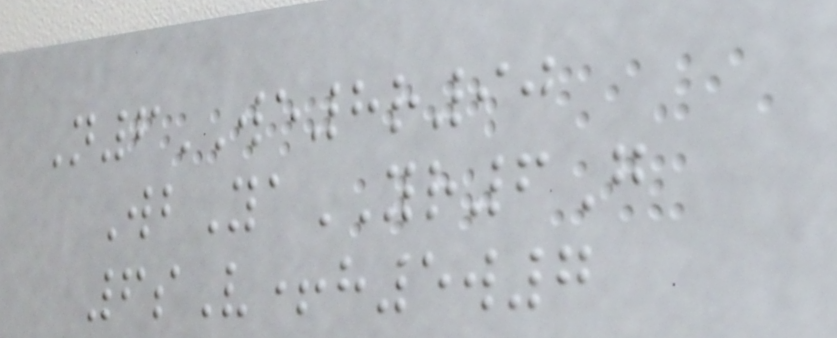N6WE8r90
WbYaYR6G
6sV+h5w7
